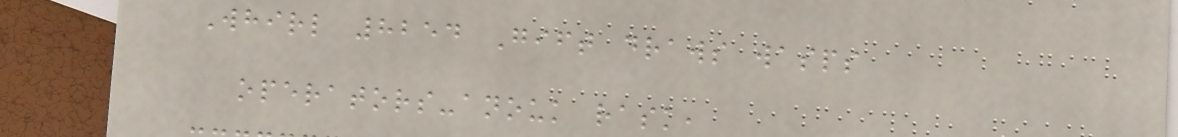Whirl 8254 Gift draws wasps
operators-anouk rask,
